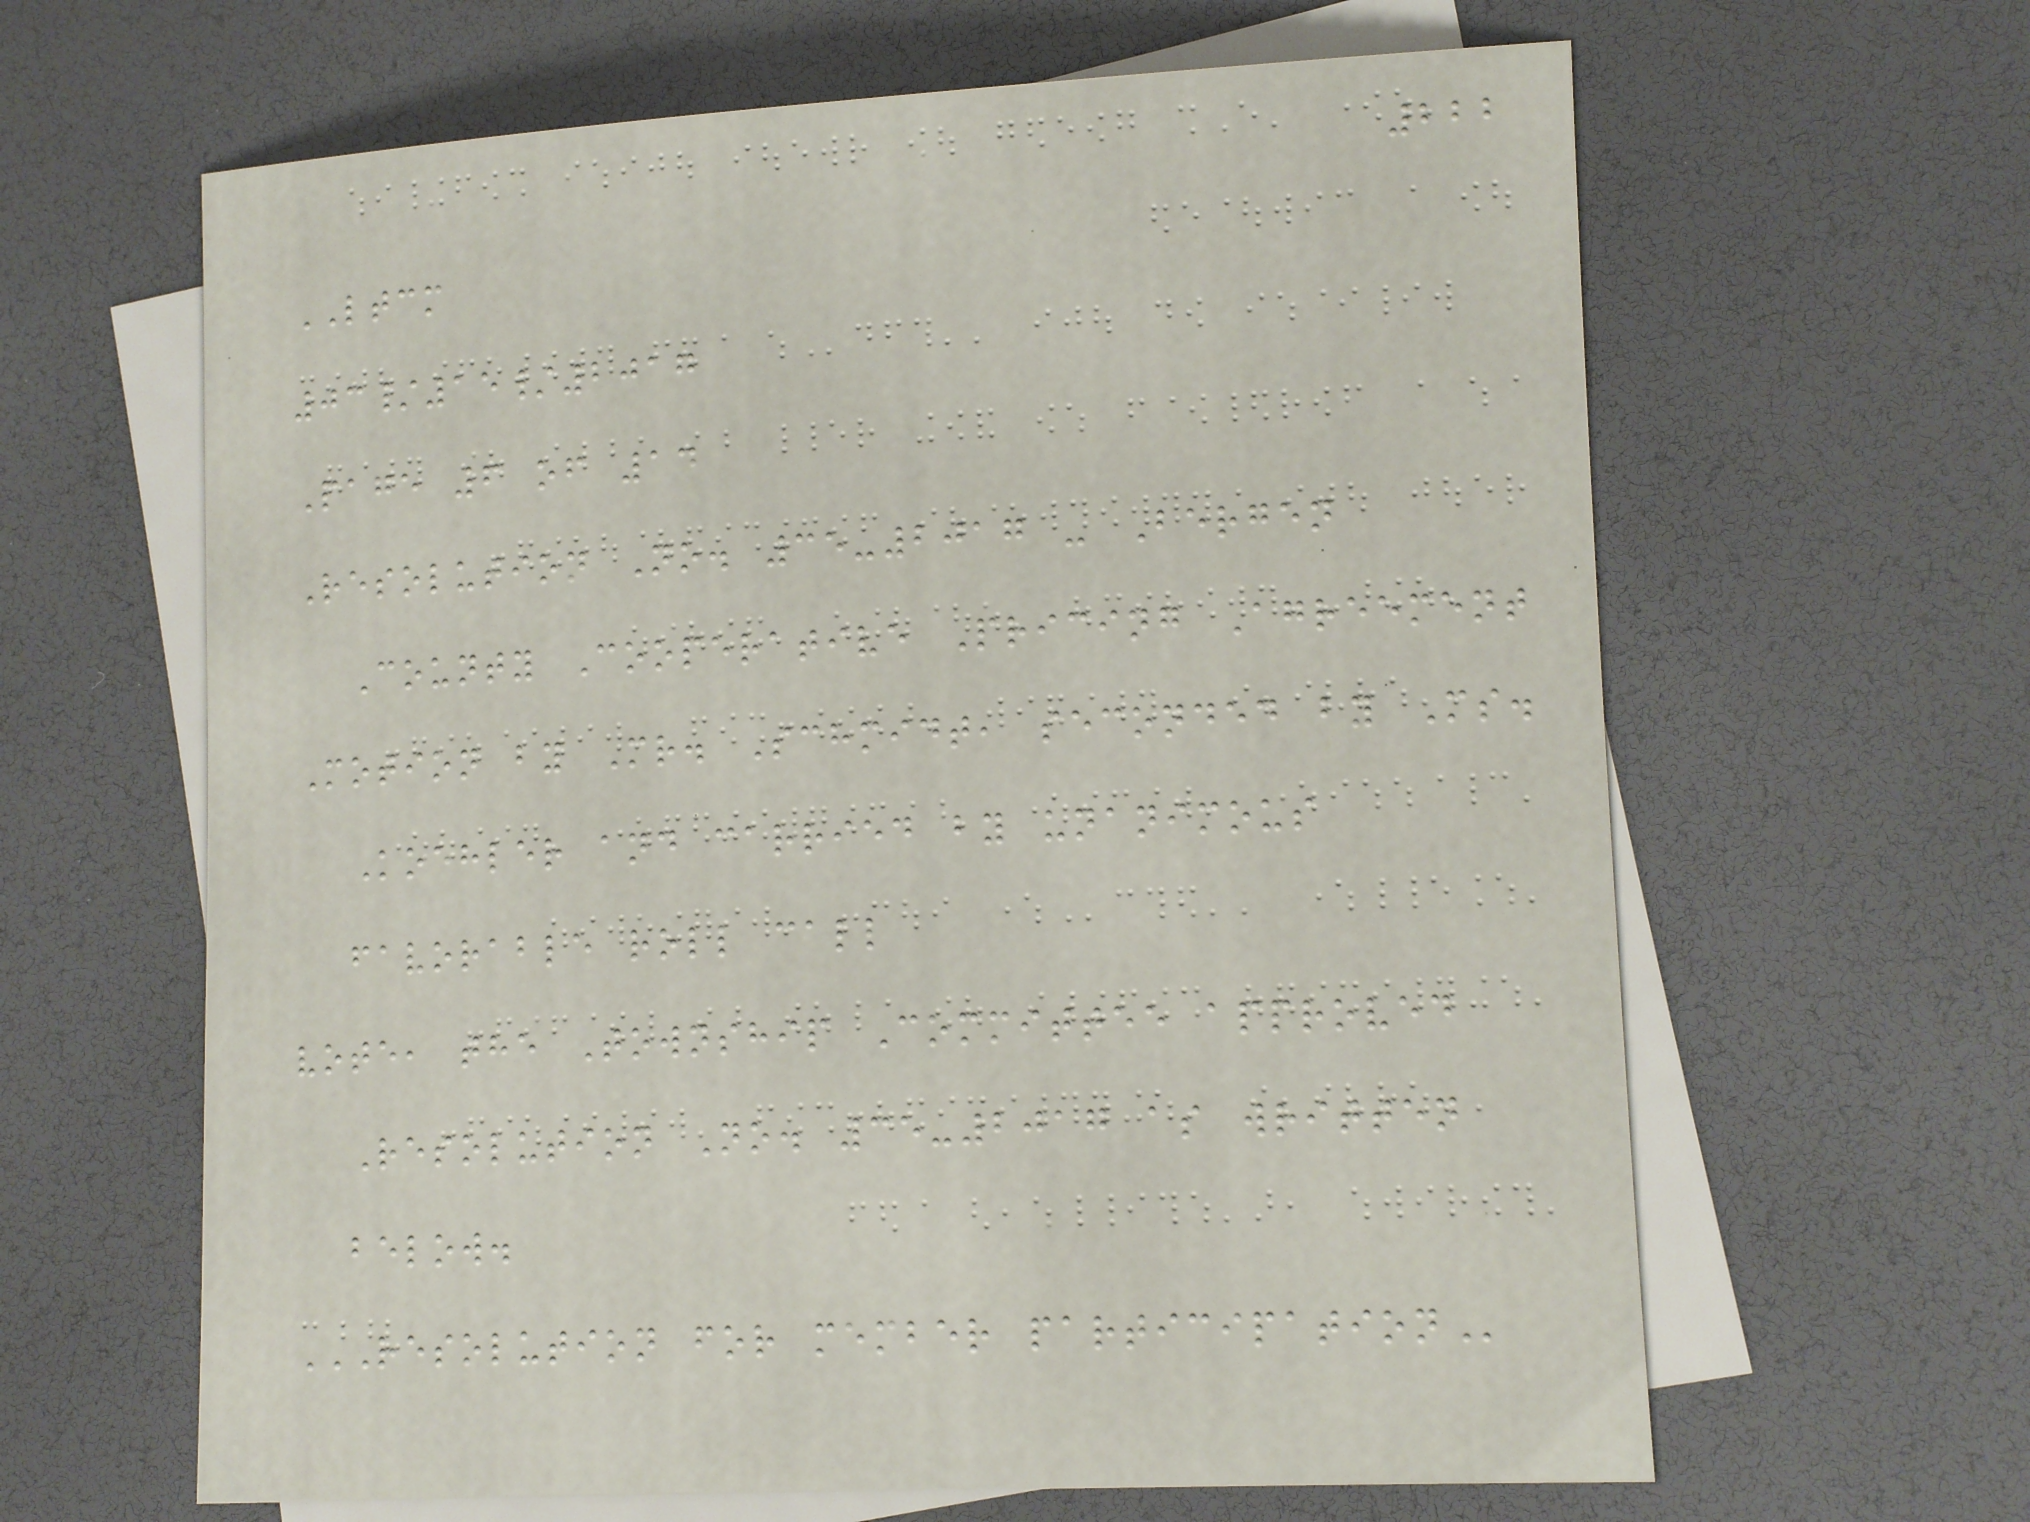222
LTCM
03/15/2017
Page 6 of 14
Resolution No. 35-2017 - Bergen
County Cooperative Pricing Agreement
Motion by Mr. Schmidt, seconded by Ms.
Koehler and carried by unanimous
favorable roll call
vote, the Township Committee approved
Resolution No. 35-2017 as written
below.
RESOLUTION FOR MEMBER PARTICIPATION
